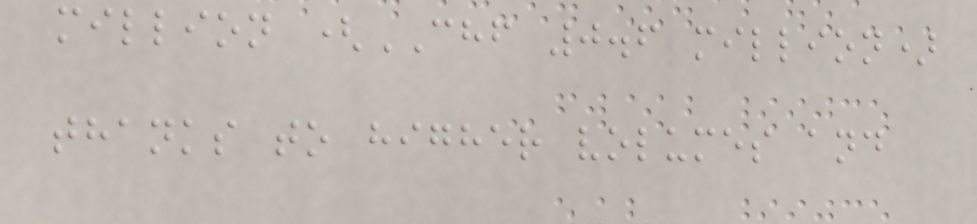million (CHF 0.6 million)
thanks to higher volumes and
